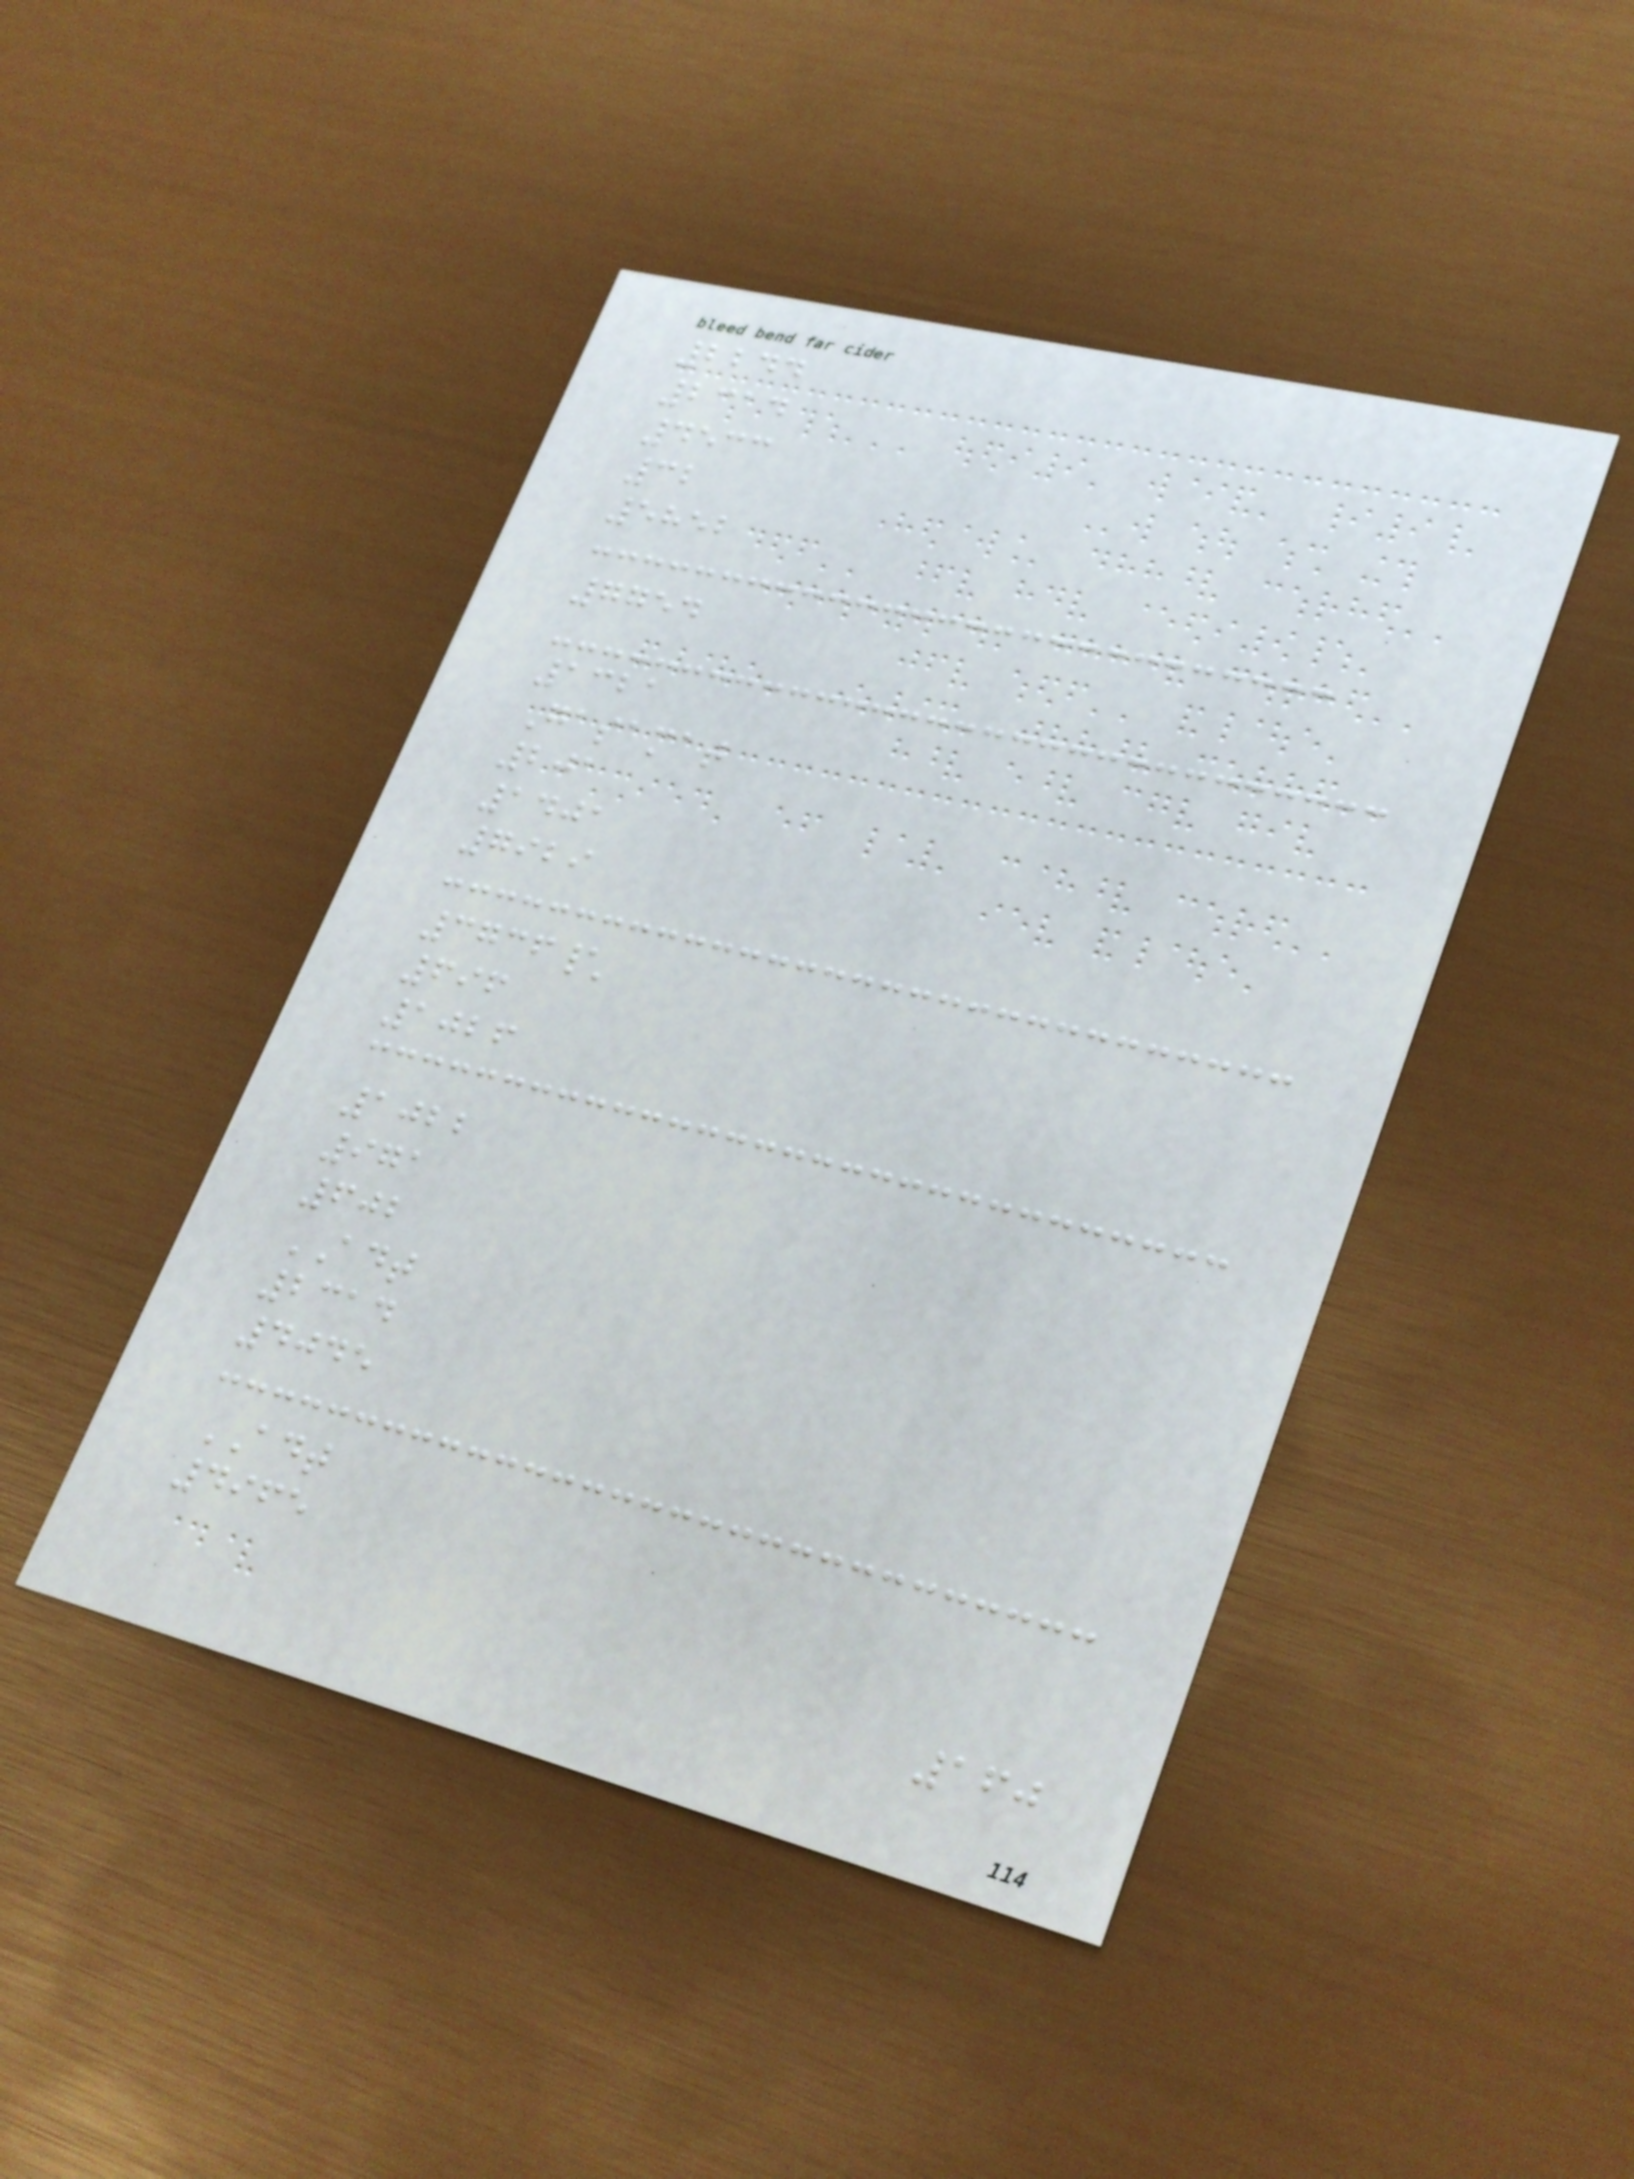2244
2314
4533
32
5852
7754
1321
Gasamat
201
1401
7929
3736\
696
1026
1022
971
602
ADT
2314
4045
ADT
4965
160
